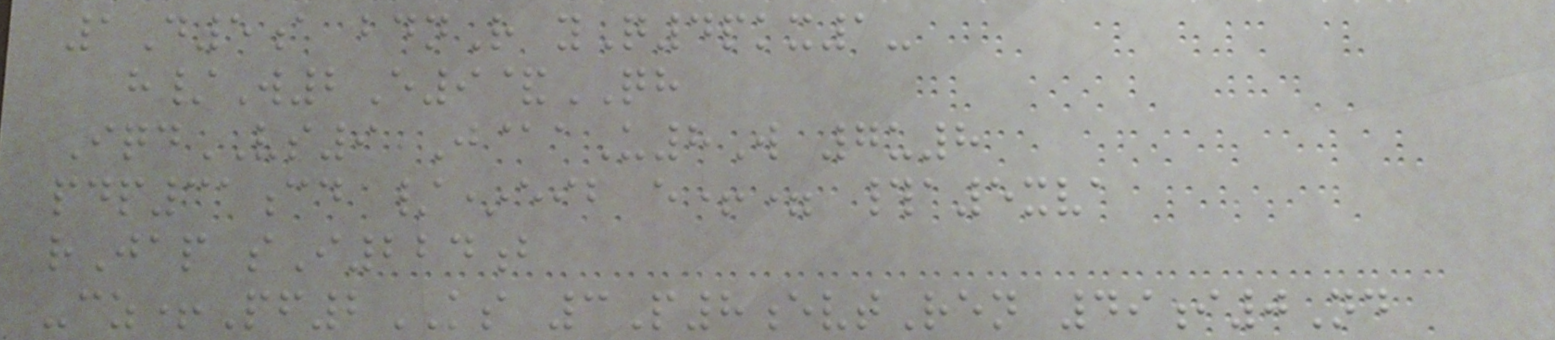1D5a bdnR yQ4pkx1-
h/W2E9&QH
IqdVS9 J@aU8W 7u8
pdp31cd /*eib e+= #a5xva
rJap sI224b
-cz+Pf2KS 3P8evtRen 49i0Nd
